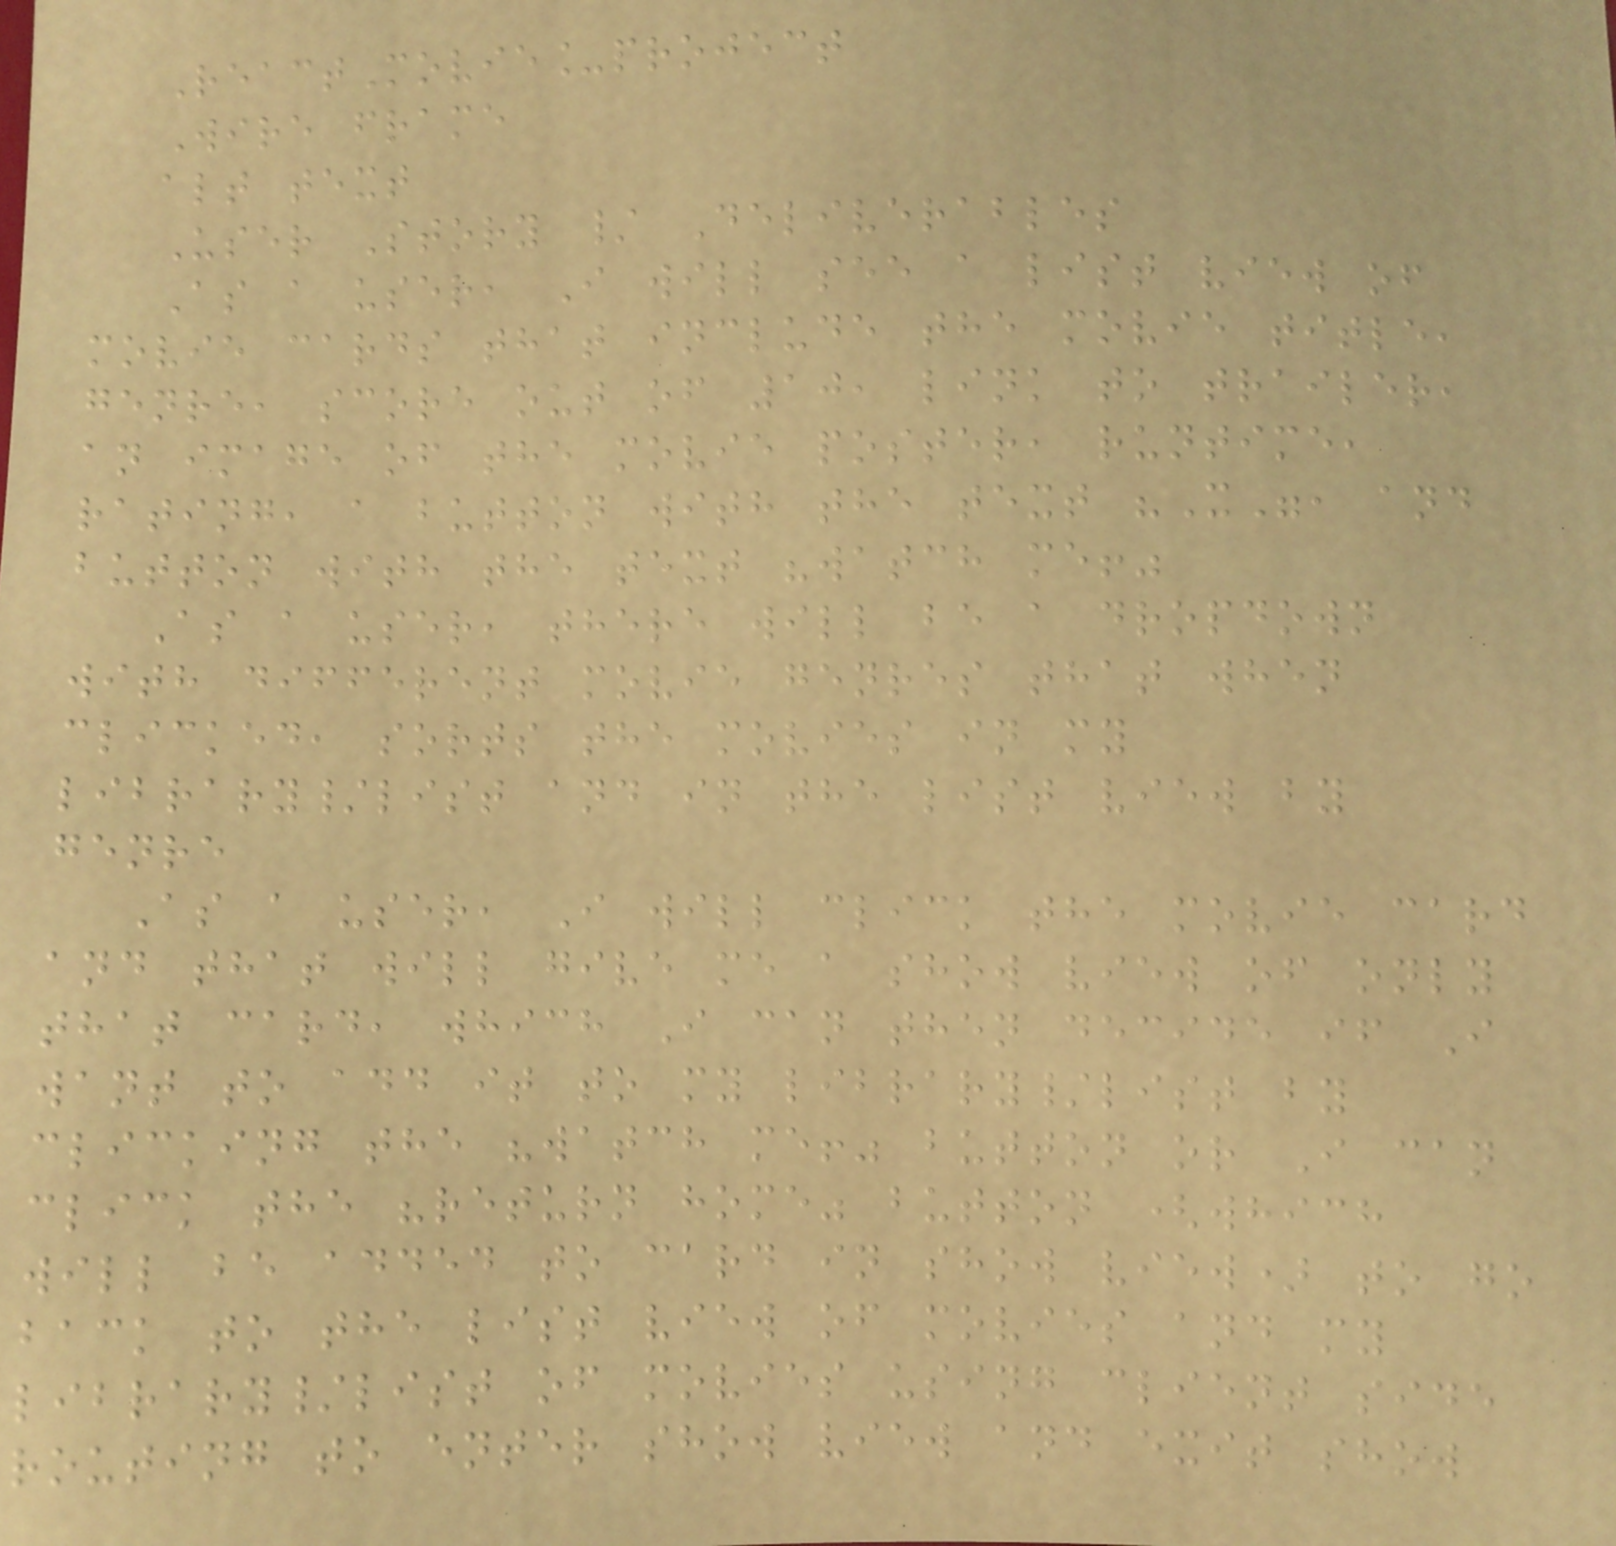ReactMovie_project
Wire frame
alt text
User Story / Deliverables
As a user, I will see a list view of
movie cards that include the movie title,
genre, score out of 10, link to trailer,
an image of the movie poster, runtime,
rating, a button with the text "X", and
button with the text "watch me!"
As a user, there will be a dropdown
with different movie genres that when
clicked, sorts the movies in my
library/list and in the list view by
genre
As a user, I will click the movie card
and that will give me a show view of only
that card, which I can then decide if I
want to add it to my library/list by
clicking the "watch me!" button or I can
click the "return home" button (which
will be added to card in show view) to go
back to the list view of movies and my
library/list of movies using client side
routing to enter show view and exit show
